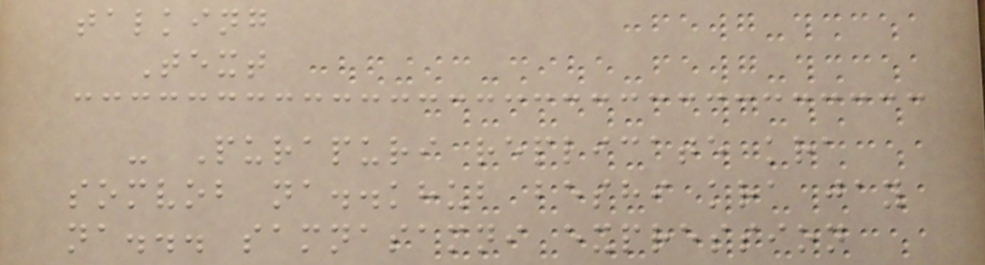talking
Text
- Purapuri replicate kra
somvob na..khub beshi kra jay
na... samnasamni expression
